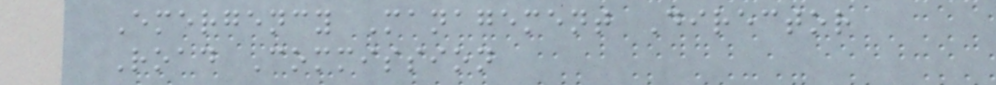Emergency Management Director
Road Commission
